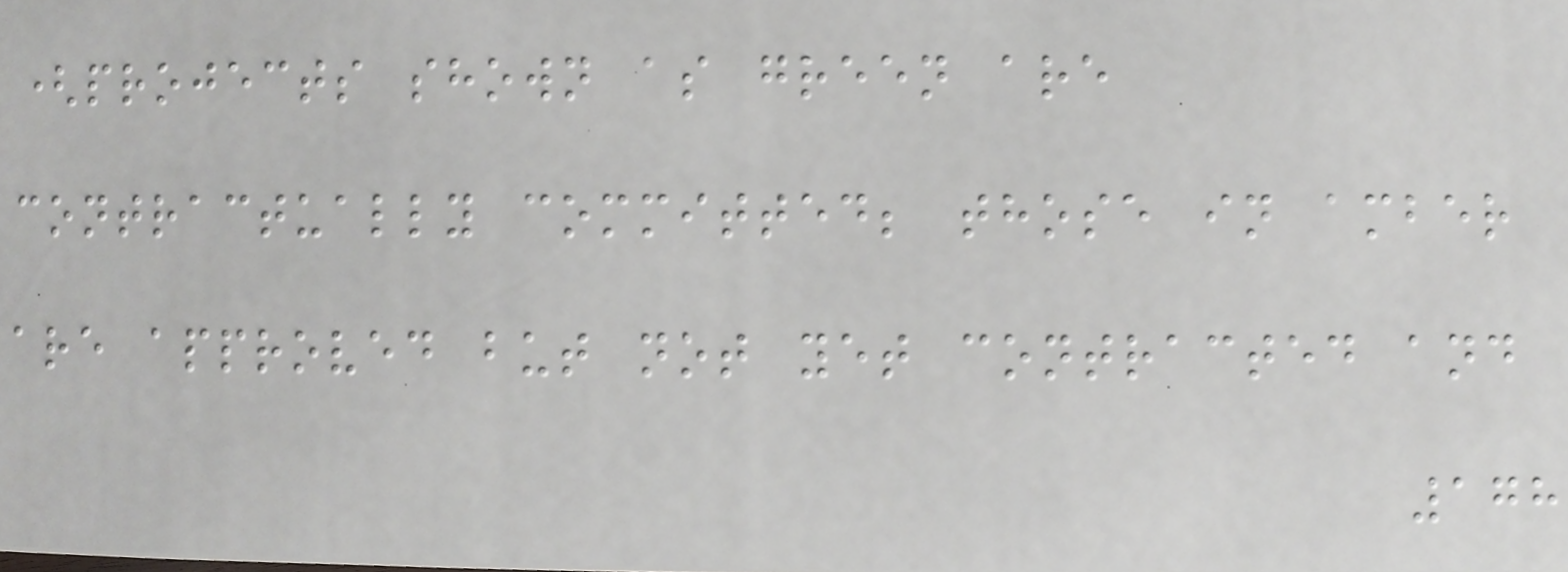(projects shown as green are
contractually committed; those in amber
are approved but not yet contracted and
178
